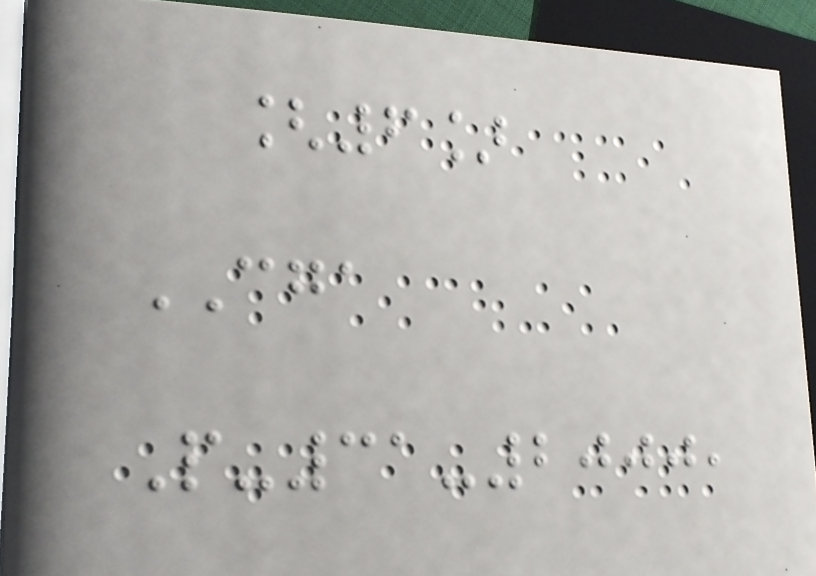[6]
CGA
P-31-2000,
